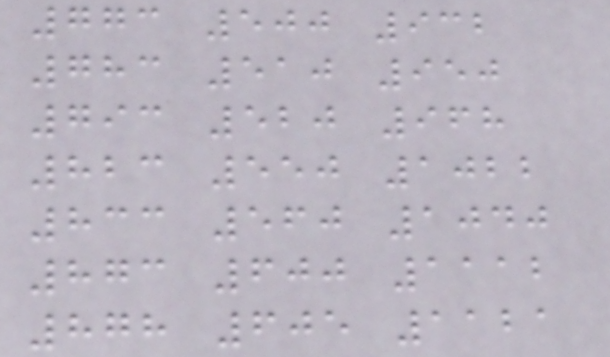773 500 932
783 510 950
793 520 968
823 550 1022
833 560 1040
873 600 1112
878 605 1121
